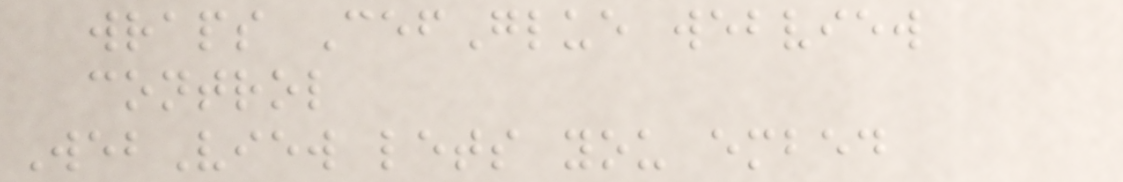wraps CefGlue webview
control
WebView lets you embed
